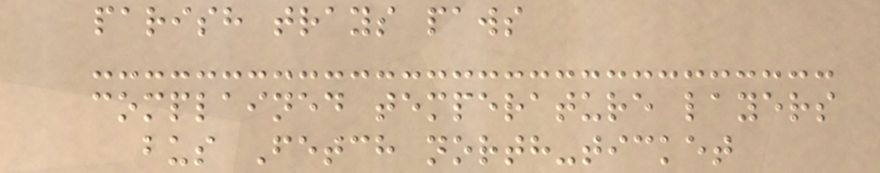parish trays paws
complained temperature layers
bus Fetch north-ticket
